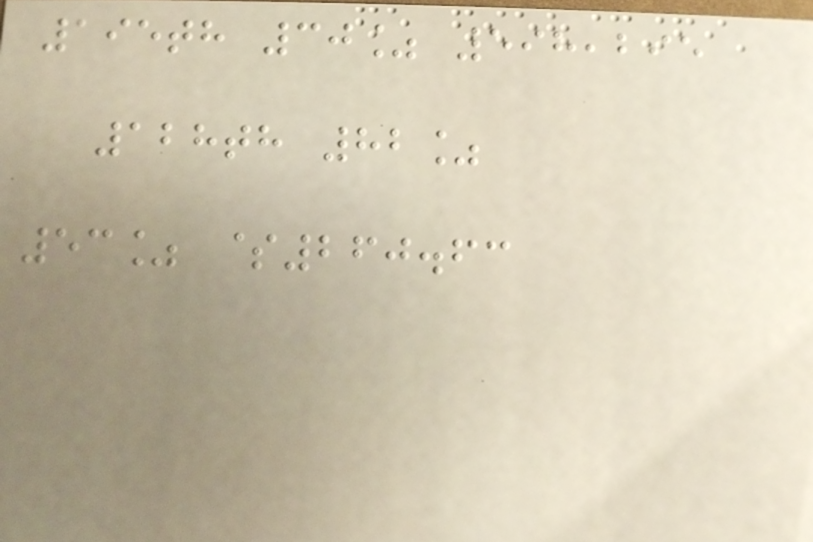195th 30% 598,295
128th 82%
53% $260.63
